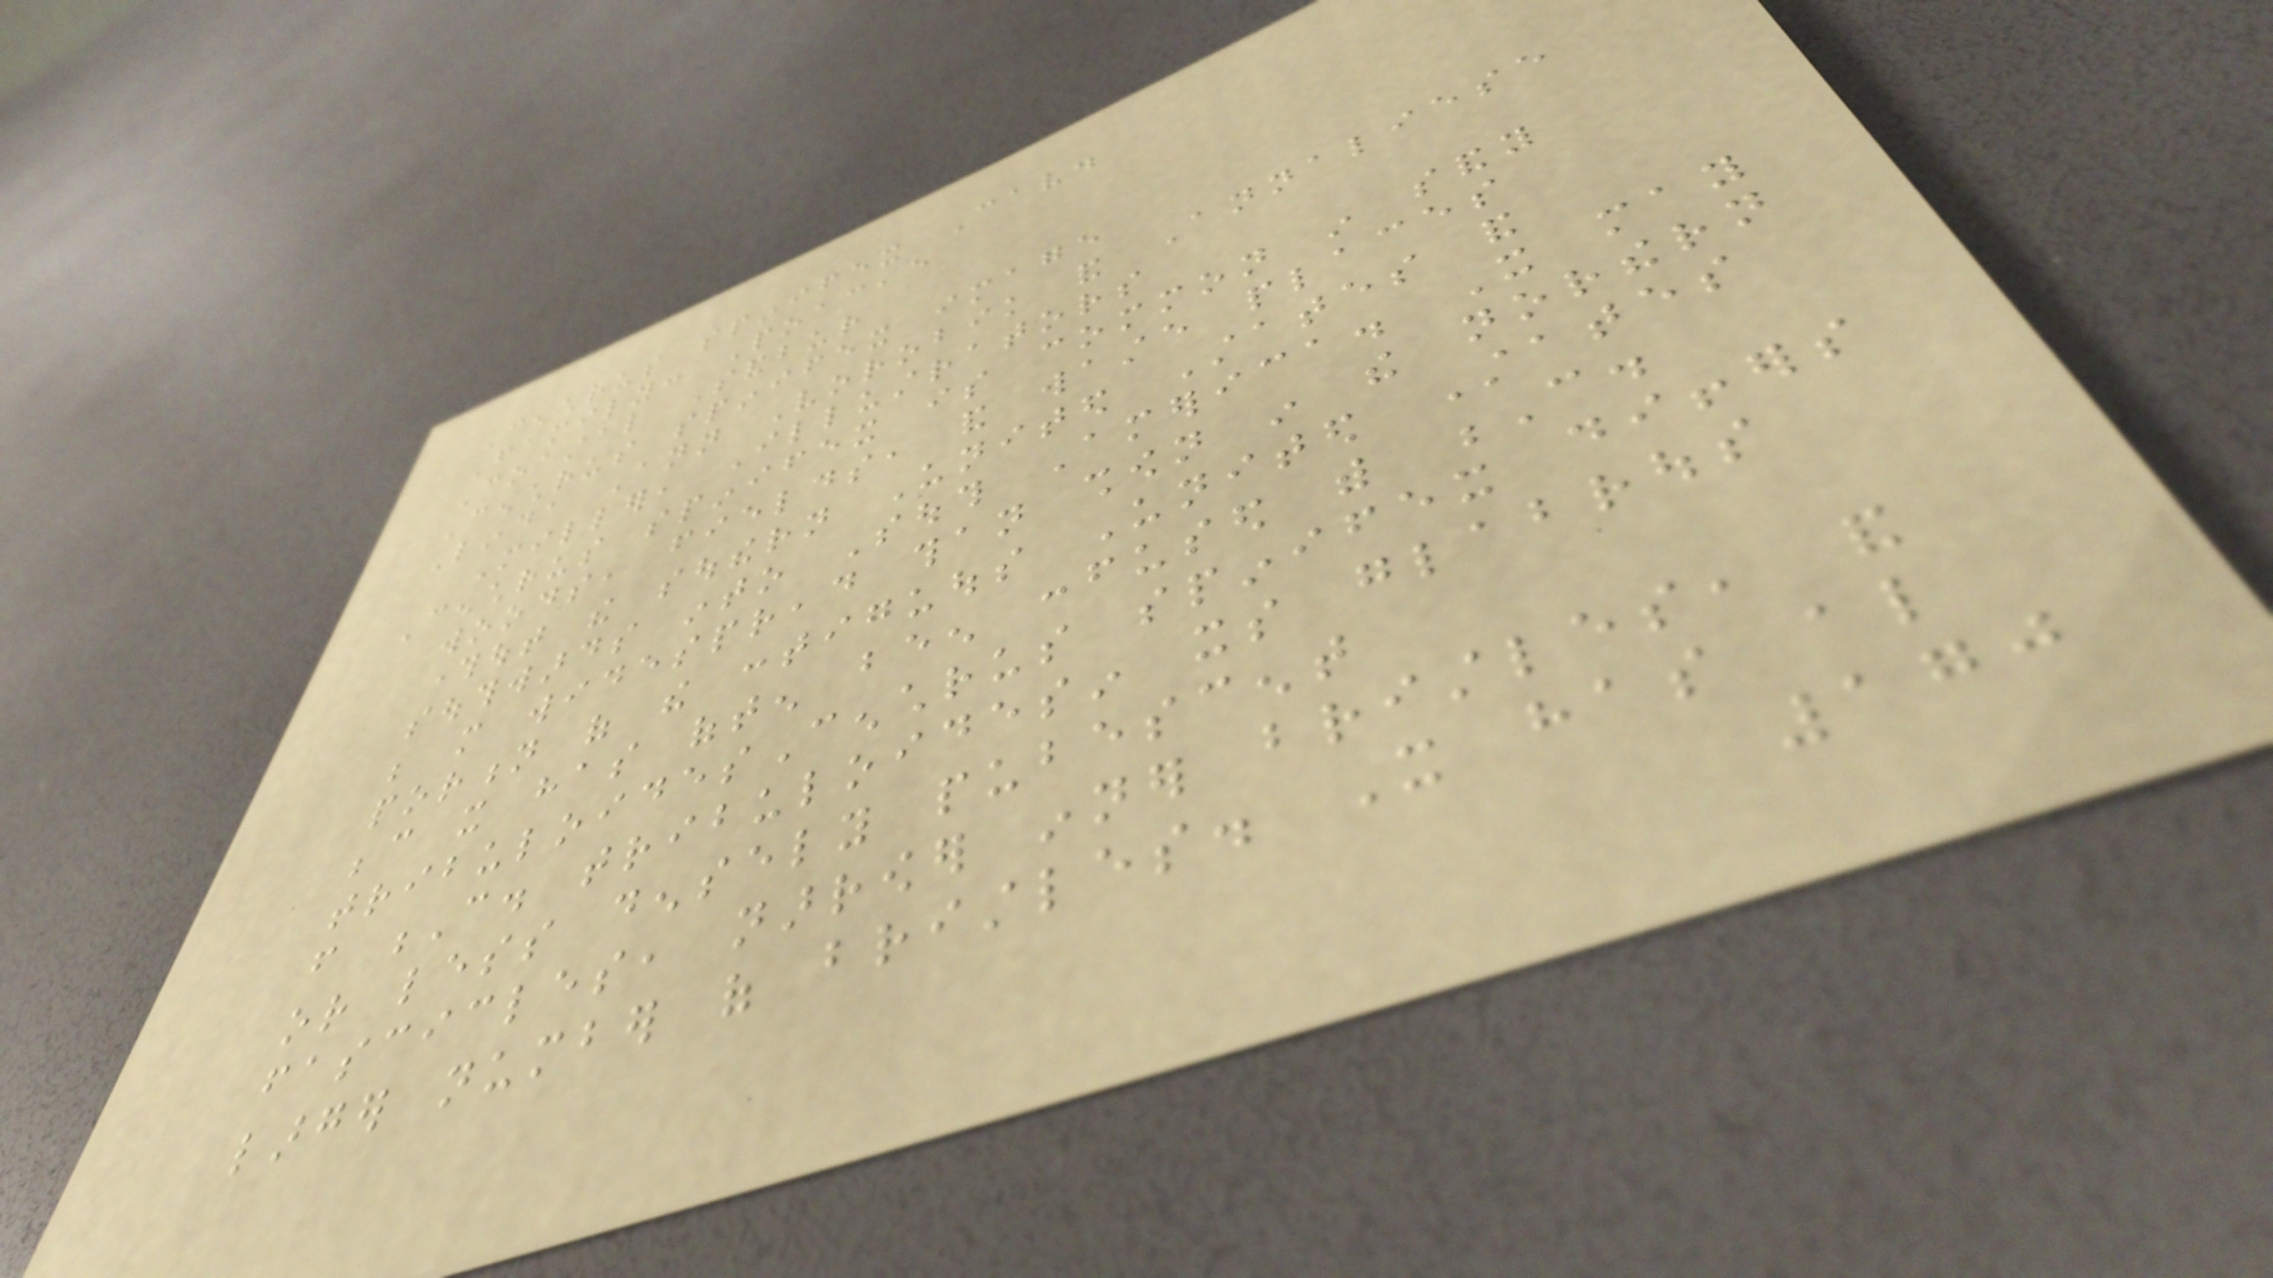Cenchrus spinifex Cav.
Family: Poaceae
Coastal Sandbur
Cenchrus spinifex image
Linda Ann Vorobik and Annaliese
Miller, Illustrators
Cenchrus spinifex is common in sandy
woods, fields, and waste places
throughout the southern United States and
southwards into South America. It may
be more widespread than shown in the northern
portion of the contiguous United States
because it has often been confused with C.
tribuloidesCenchrus spinifex differs
from C. tribuloidesin its glabrous
or less densely pubescent
fascicles, narrower inner bristles, and
larger number of bristles. It has also
170
